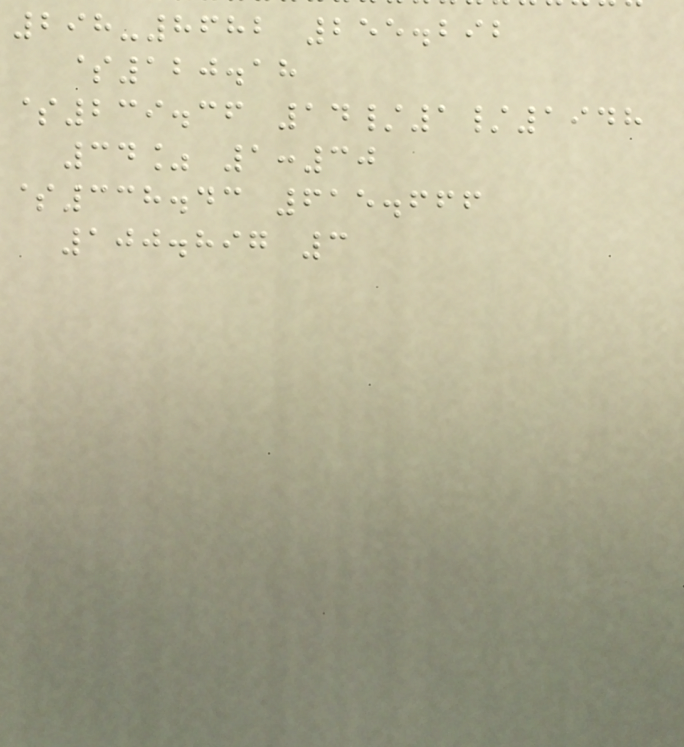298-8682 255.292
$120.18
$239.36 14/1/1948
34% 1:30
$338.43 615.666
100.897 3
